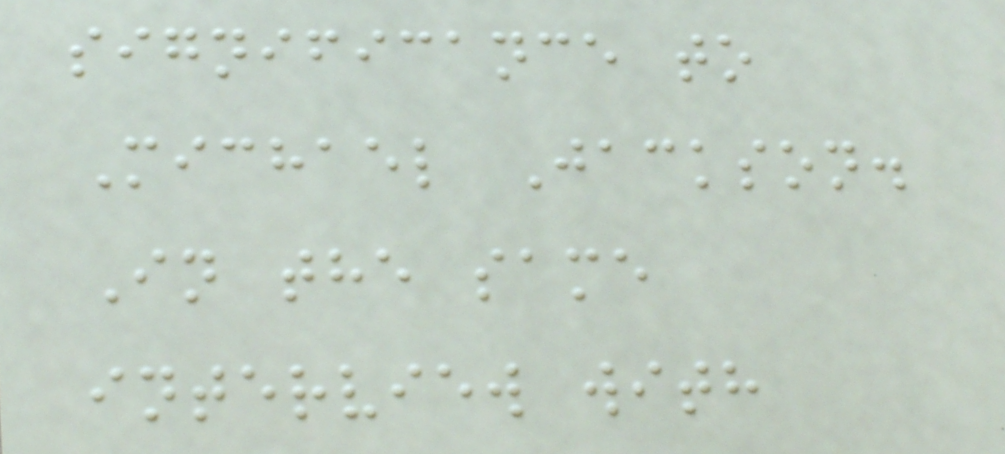significance to
Michael Jackson.
In the same
interview with
